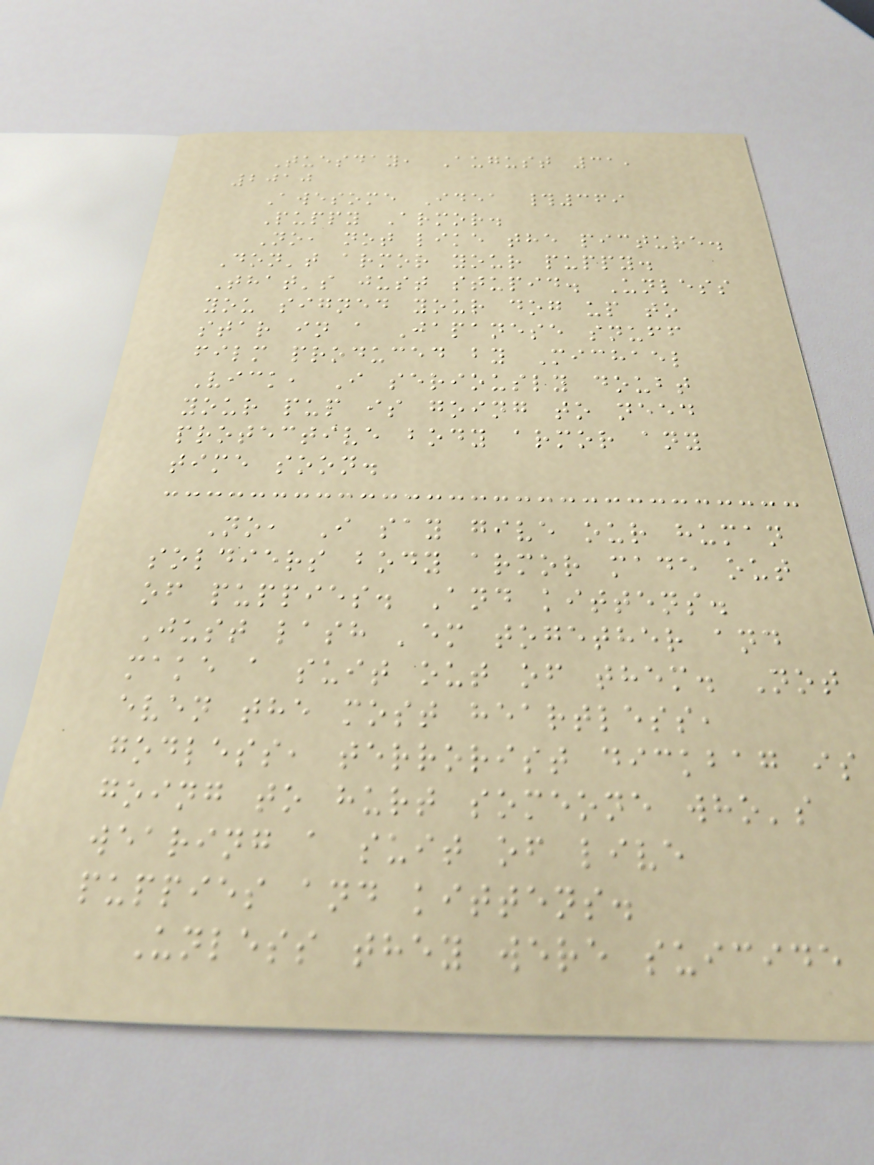Tuesday, August 31,
2010
Awesome Idea #369
Puppy Armor.
No, not like the picture.
Don't armor your puppy.
That's just stupid. Unless
you signed your dog up to
star in a Japanese snuff
film produced by Michael
Vick, I seriously doubt
your pup is going to need
protective body armor any
time soon.
No, I say give our human
soldiers body armor made out
of puppies. And kittens.
Just lash 'em together and
make a suit out of them. Not
even the most heartless,
godless, terrorist dickbag is
going to hurt someone who's
wearing a suit of live
puppies and kittens.
Unless they were suicide
